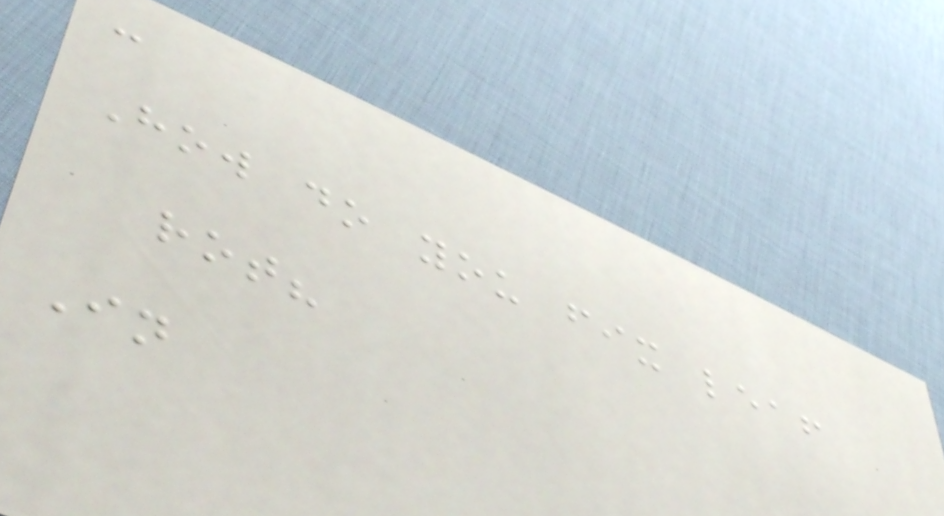-
How do you fix leaf
rot?
In
